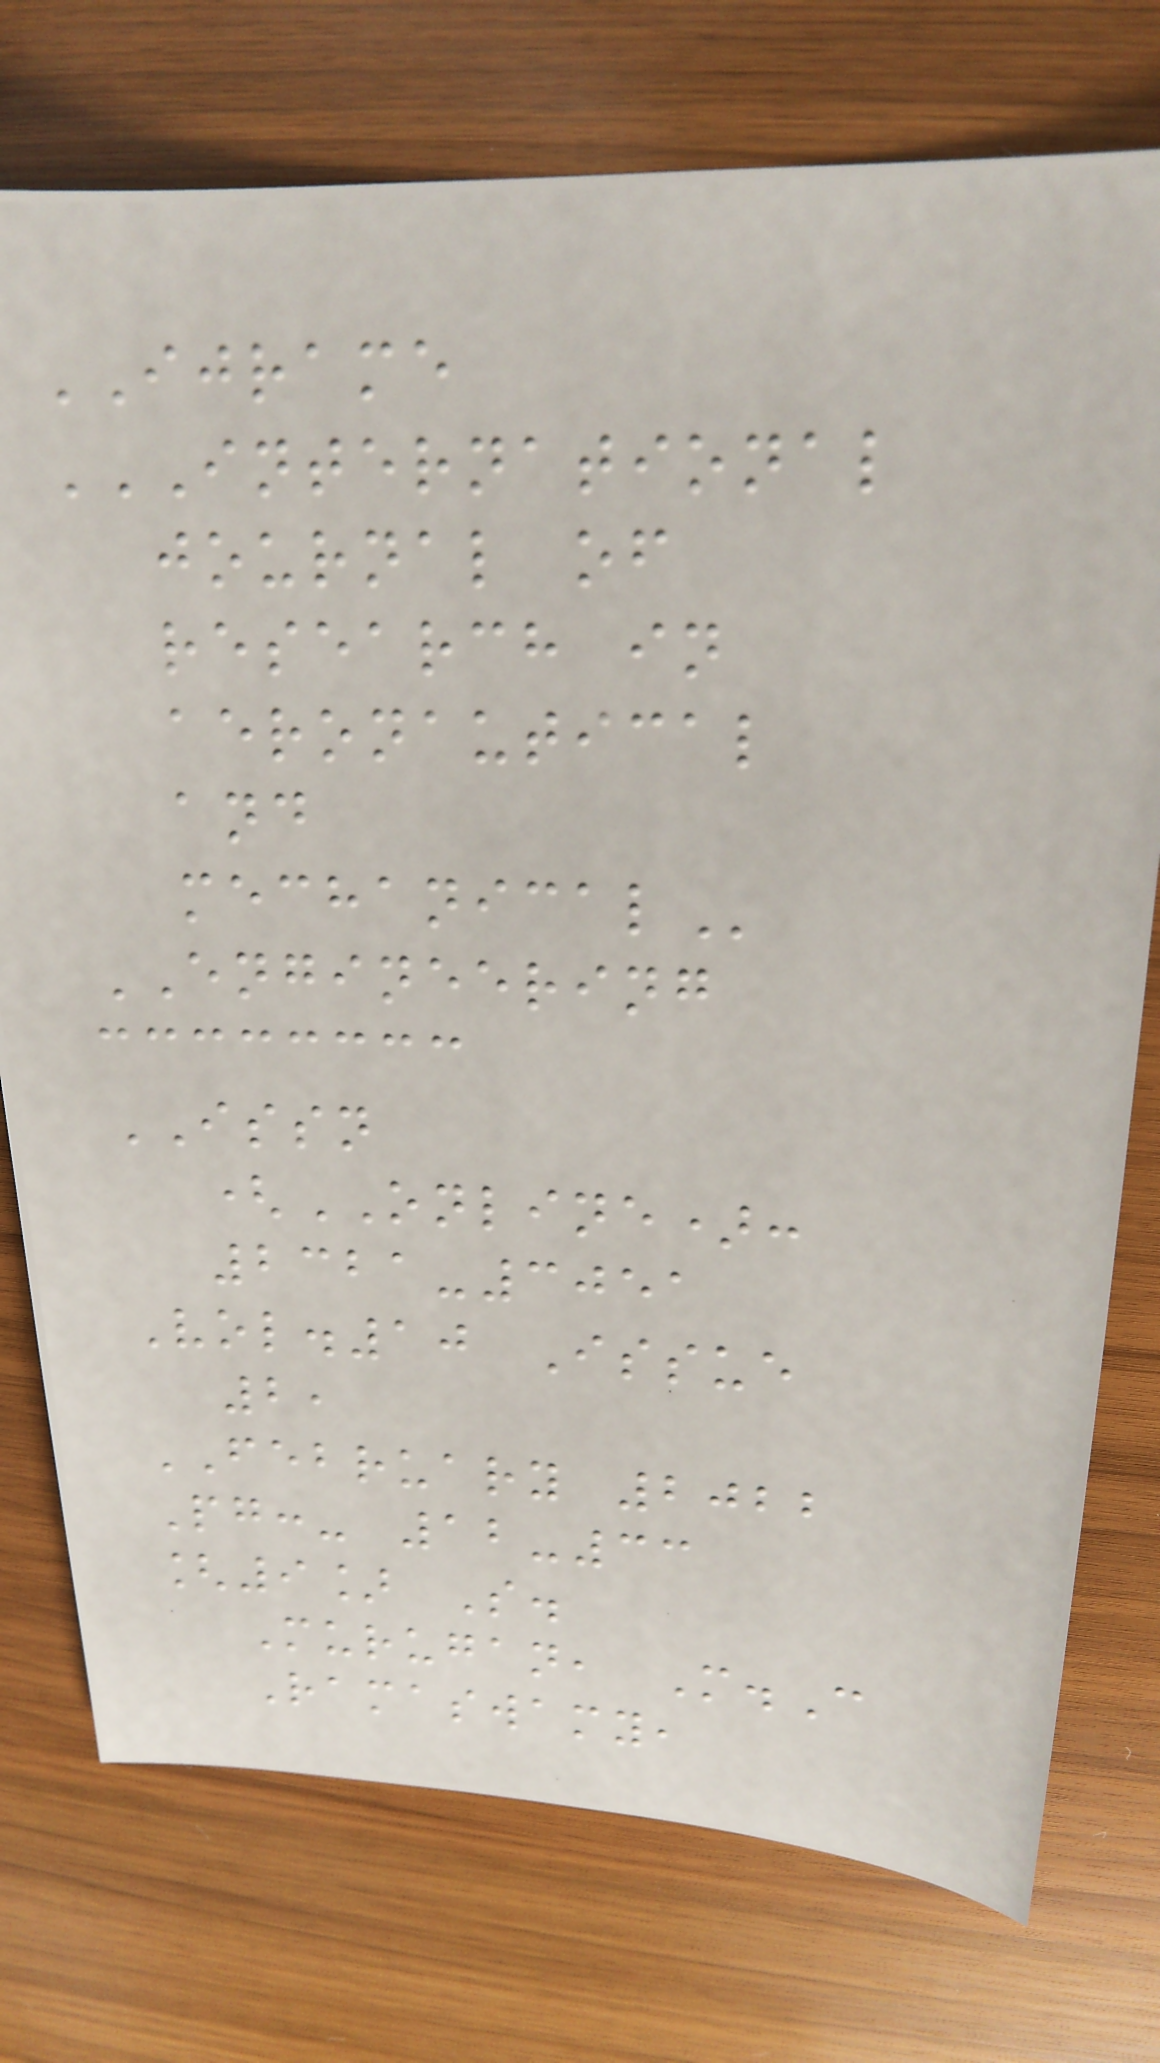IJRAME
INTERNATIONAL
JOURNAL OF
RESEARCH IN
AERONAUTICAL
AND
MECHANICAL
ENGINEERING
ISSN
(ONLINE):
2321-3051
Vol.10 Issue
2,
FEBRUARY 2022
Pg:- 12-33
[9] S.
Murugan, M.C
Ramaswamy,
